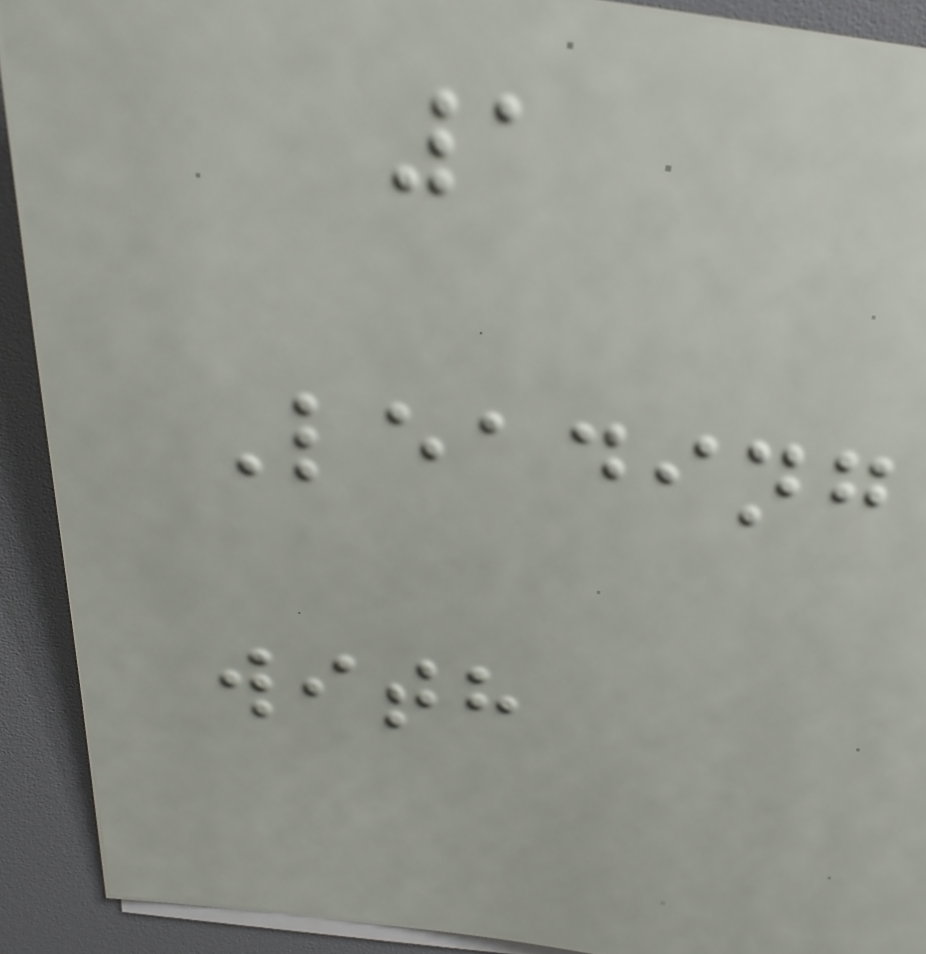1
Leading
with
